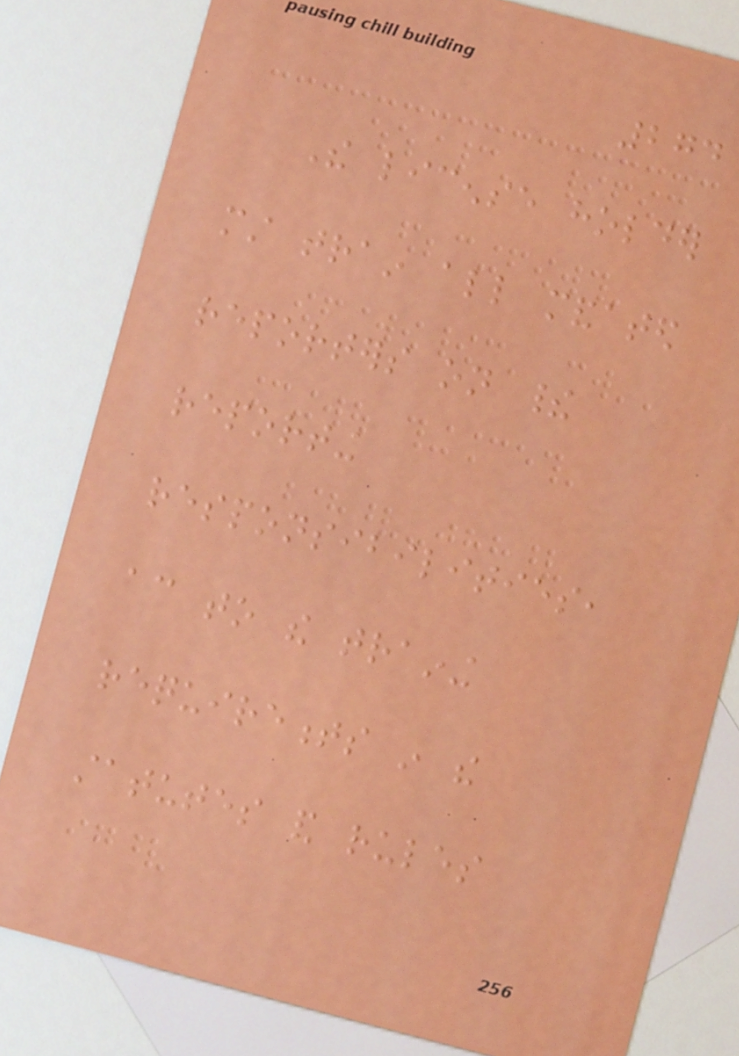274
The license holder
must train all mandated
reporters on their
reporting
responsibilities,
according to the training
requirements in the
statutes and rules
